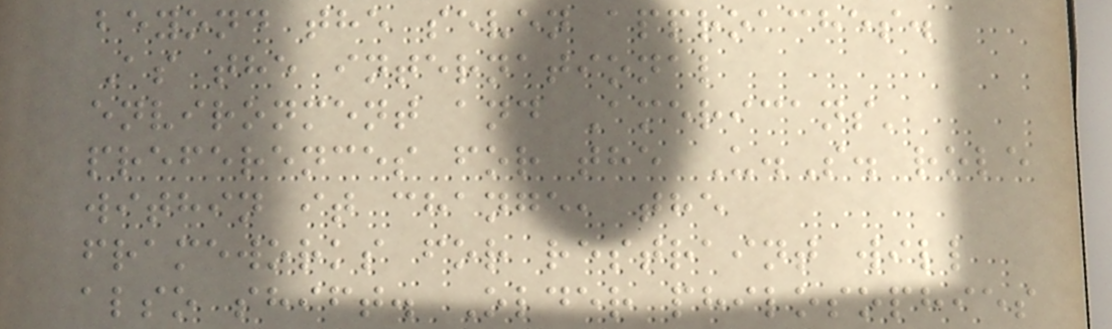beyond the seven approaches.
As the international
environment and Americans'
preferences for the U.S. role
within it change, the
frameworks for restraint will
also shift. Older philosophies
